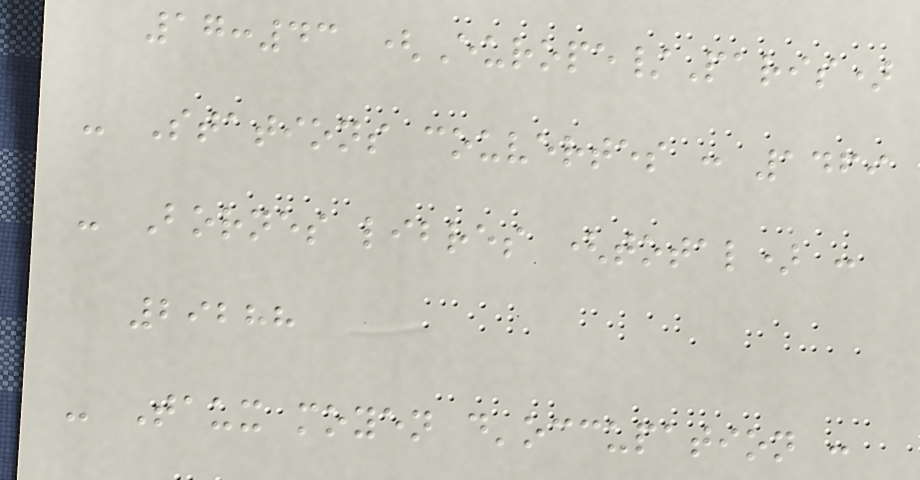17:43 (Europe/Paris)
- Stations couvertes : 1469
- Bornes libres (total) :
29288
- Taux moyen d'occupation :
